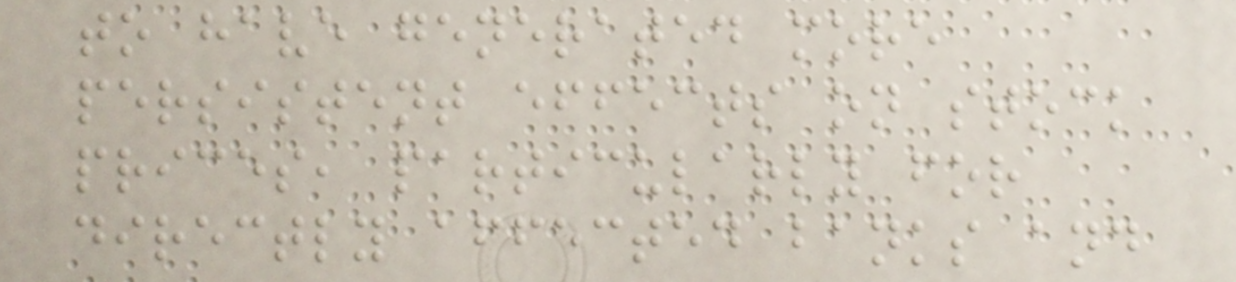to have generated more
persistent effects on stock
prices, particularly for
directly affected banks and
